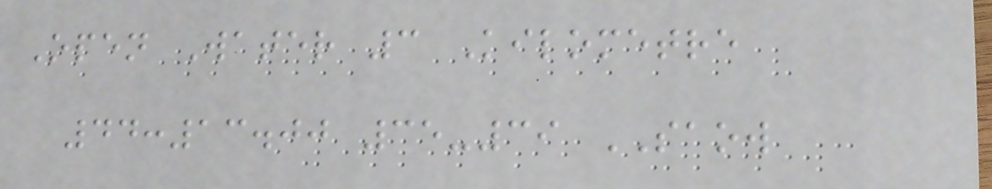Open Water 3 Kilometre
44:13.00 35-39 SAOW
